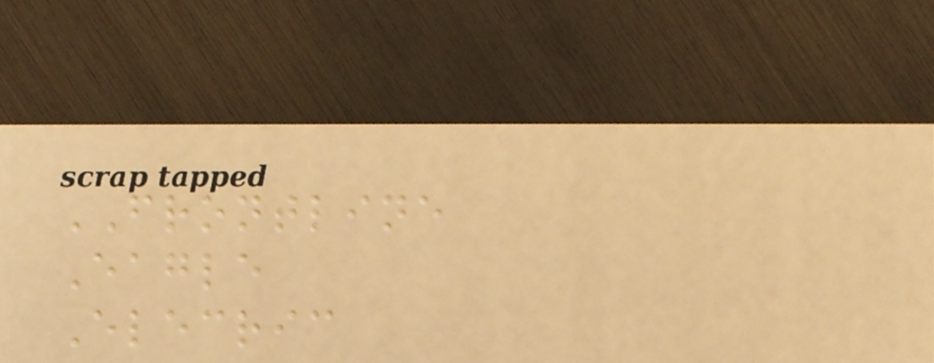FRONTLINE
Eagle
Elecric
